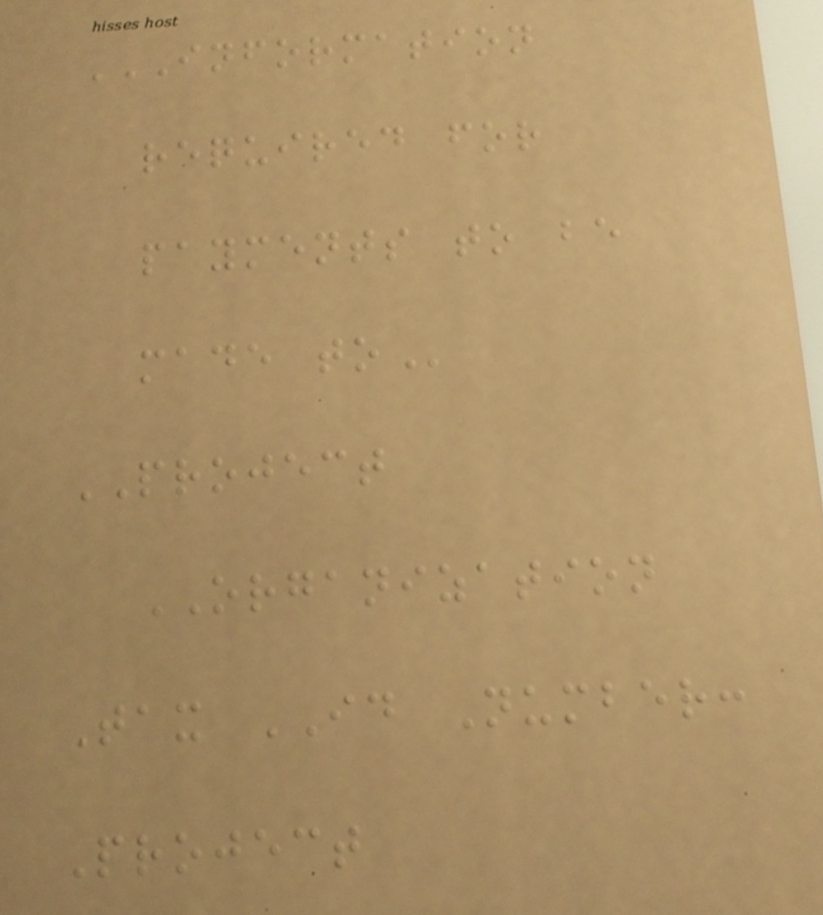INFORMATION
REQUIRED FOR
PAYMENTS TO BE
MADE TO
PROJECT
ORGANIZATION
Tax ID Number:
Project
